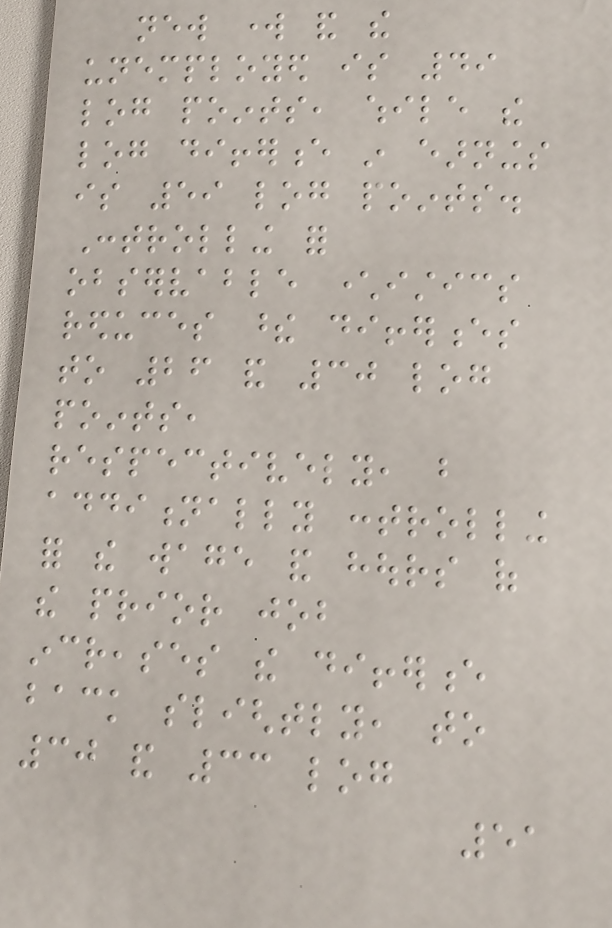new work and the
unemployed is 49
log points, while the
log difference in earnings
is 59 log points.
Controlling for
observable characteristics
reduces these differences
to 26 and 30 log
points,
respectively, but
additionally controlling
for the wage and hours of
the prior job
increases the difference
back slightly, to
30 and 33 log
51
